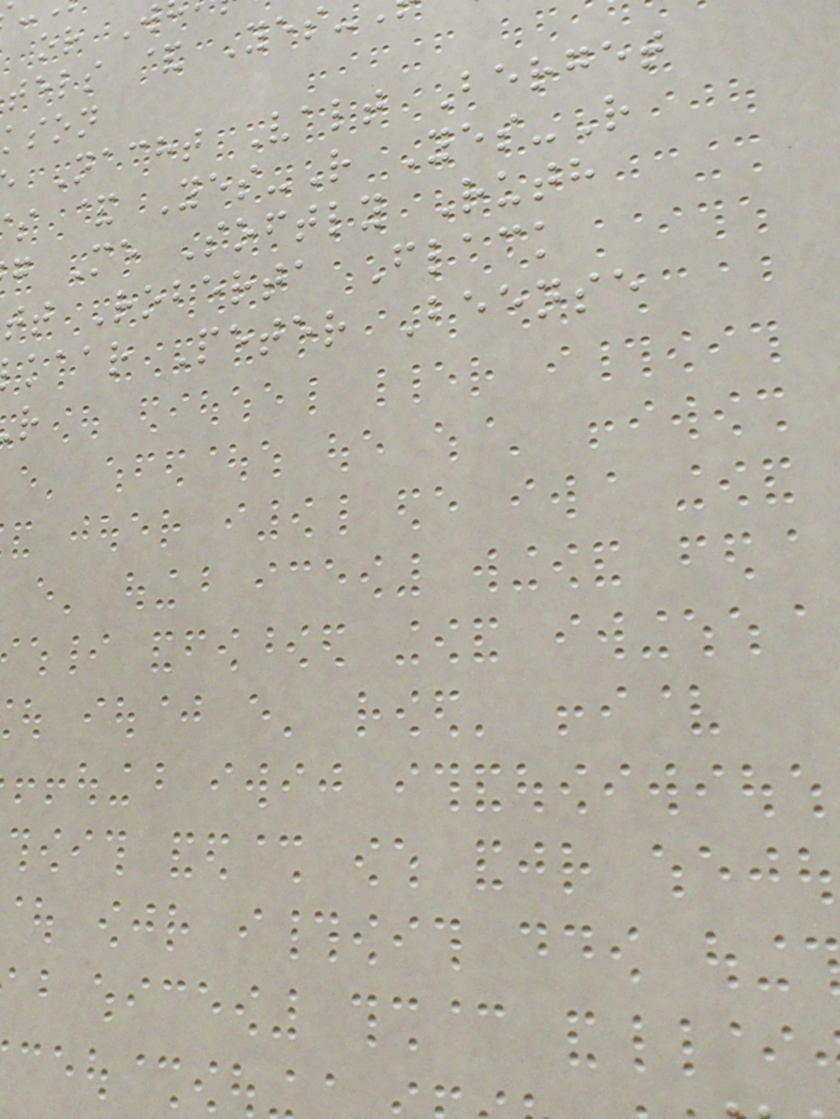tels & Yes
kson
Nacht Valt Berget
s & Yes-R Yes-R
g Me Softly Ruth
tt Roberta Flack
kaar Peter Beense
